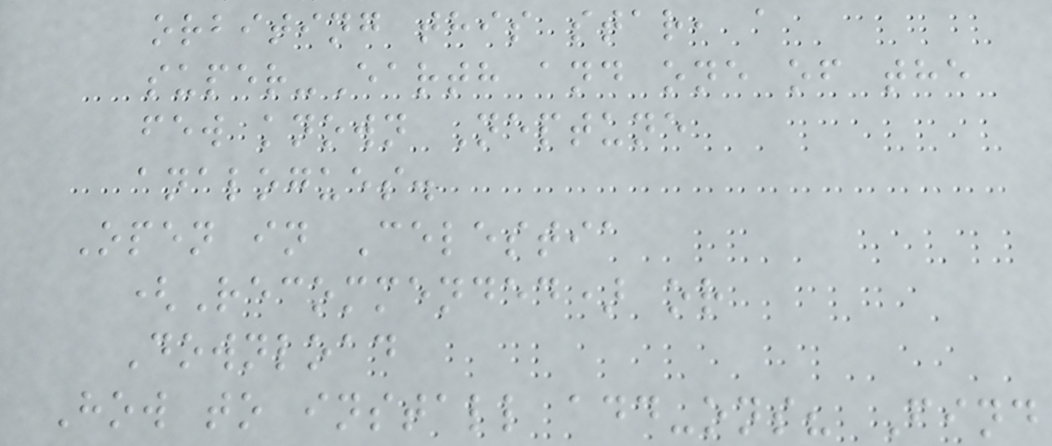orbiting this star, a
super-Earth and one of the
few known Neptune
analogues.
Open in Celestia
(Recommended) or
Download
How to install add-ons? Find
